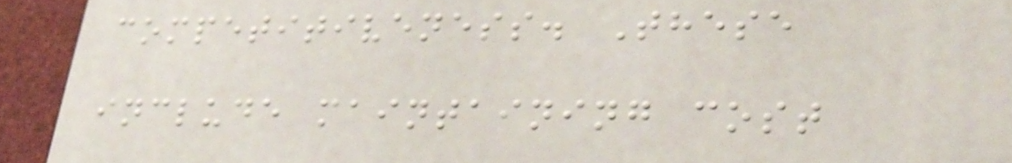competitiveness. These
include maintaining cost
